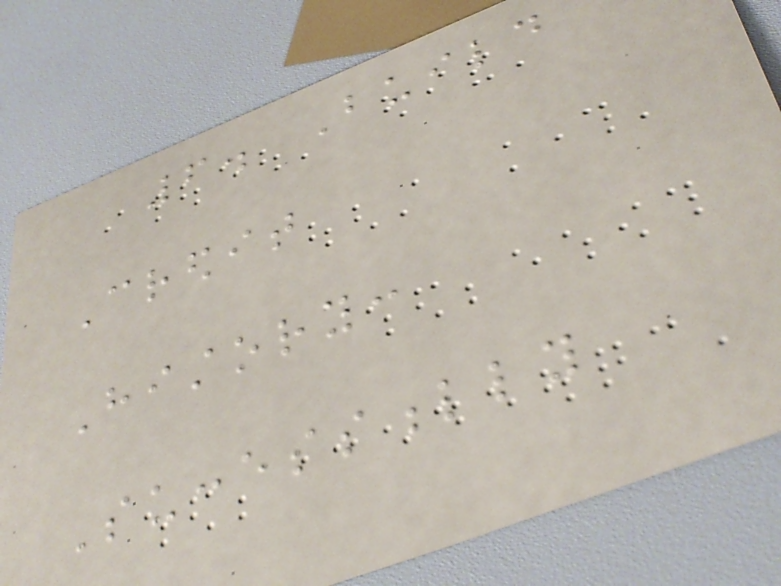6. Build
Credit
History:
Successfully
